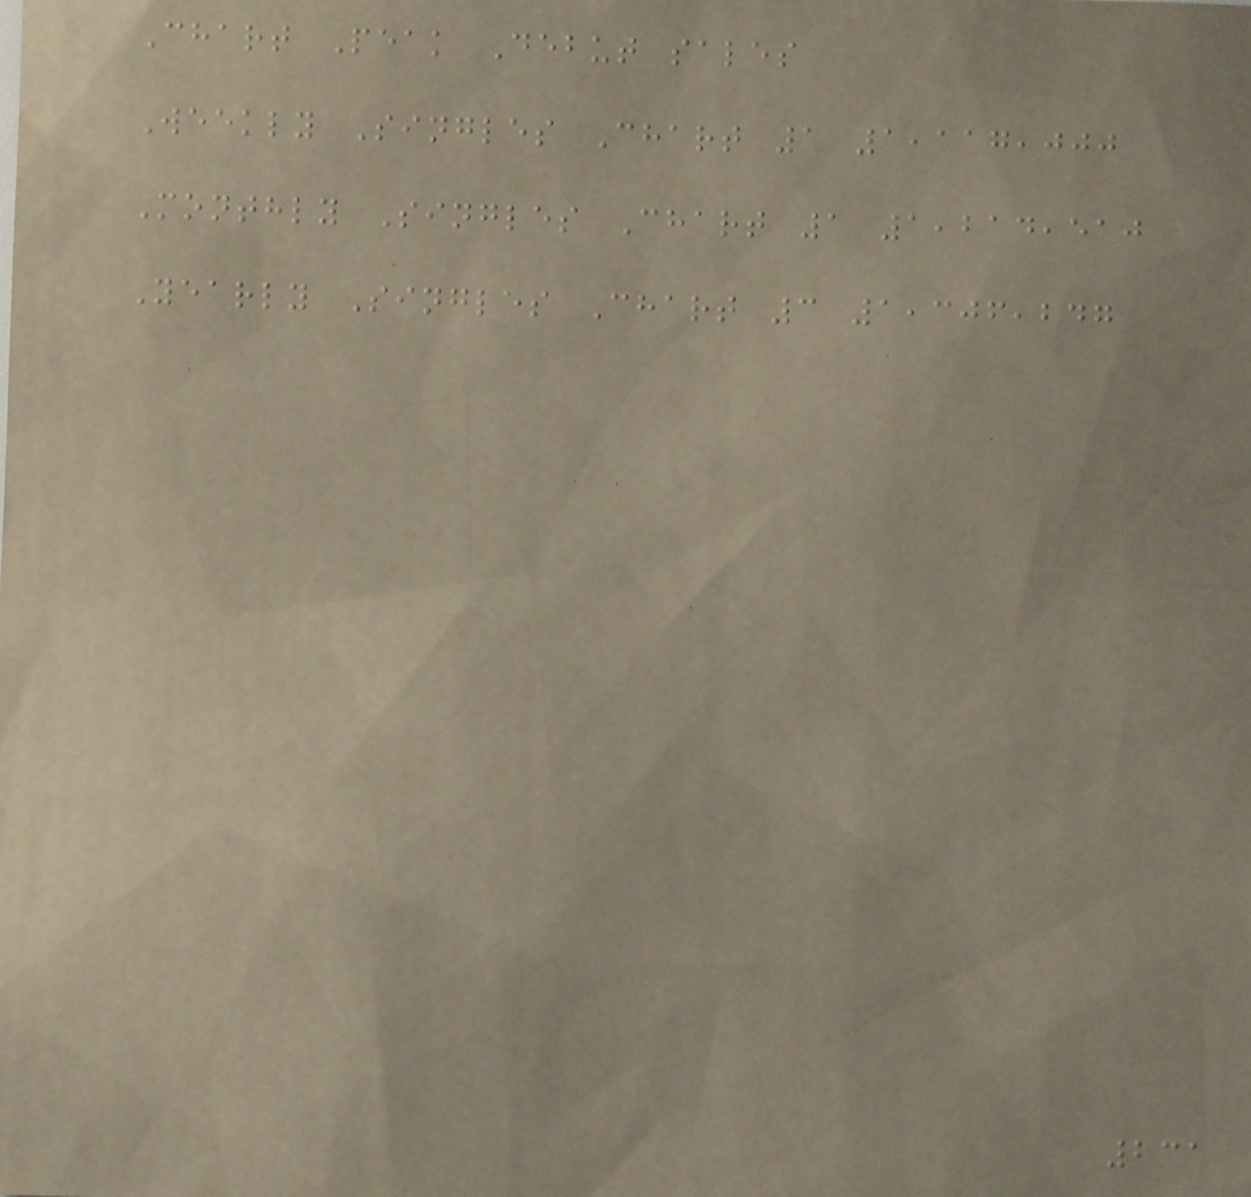Chart Peak Debut sales
Weekly Singles Chart 1 1,117,000
Monthly Singles Chart 1 1,214,510
Yearly Singles Chart 3 1,306,247
231
